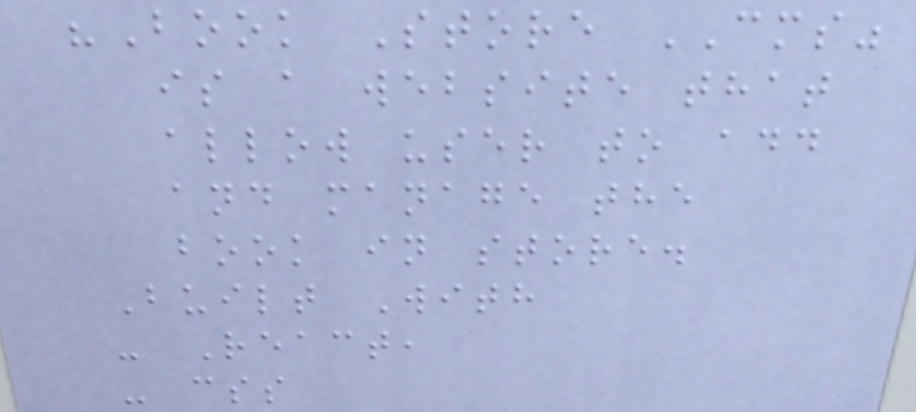"Book Store CMS"
is a website that
allow user to add
and manage the
book in store.
Built With
- React,
- css
